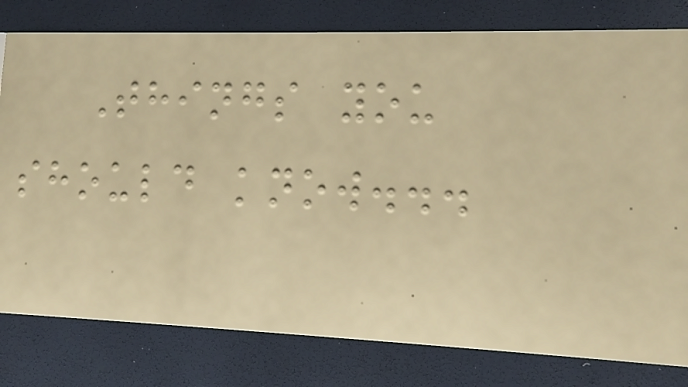Things you
should know...
